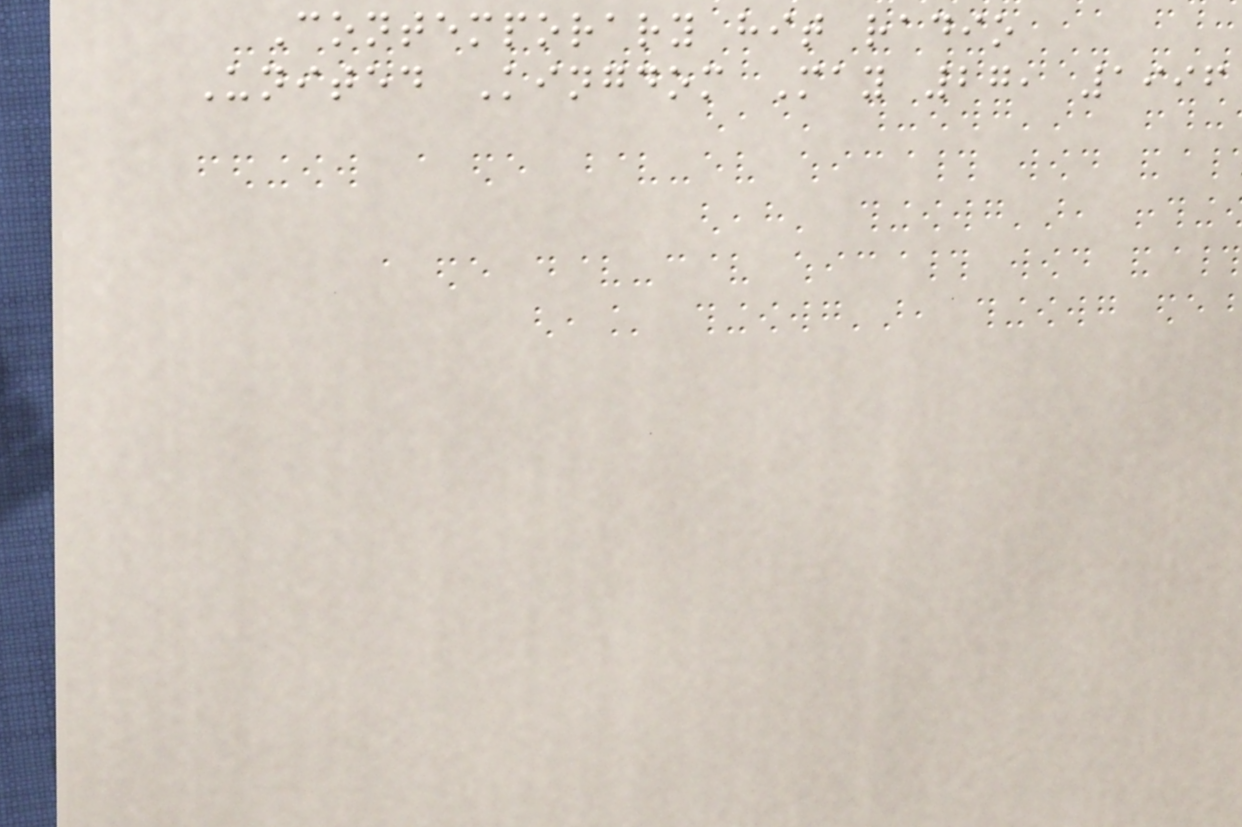Contemporary hit radio
United Kingdom May 27, 1996
